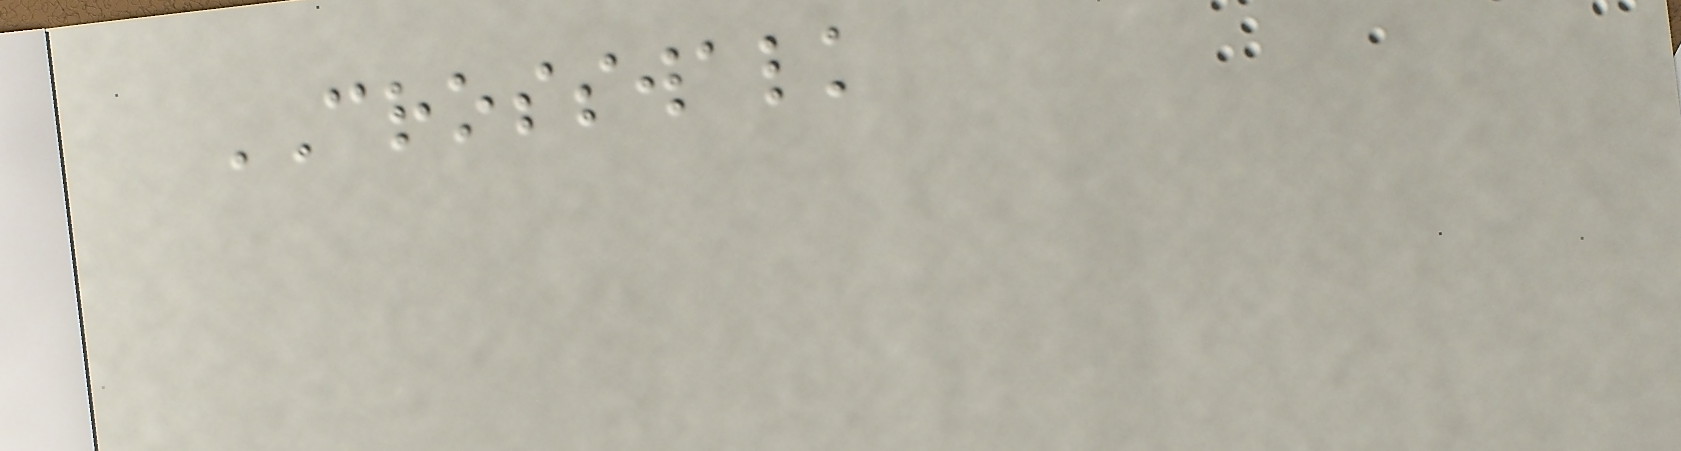CROSSWALK
